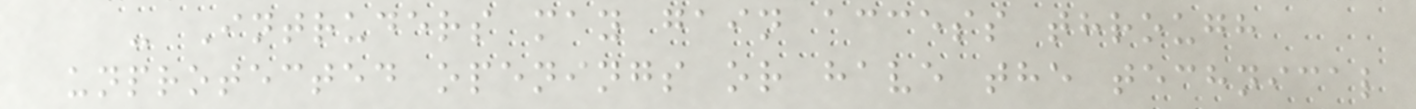- Intruders may gain access through
unprotected openings or have the technical
